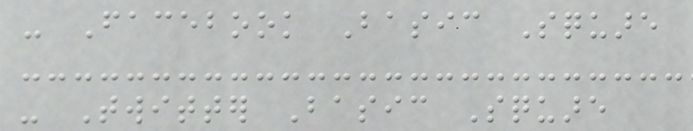- Facebook Basic Square
- Twitter Basic Square
